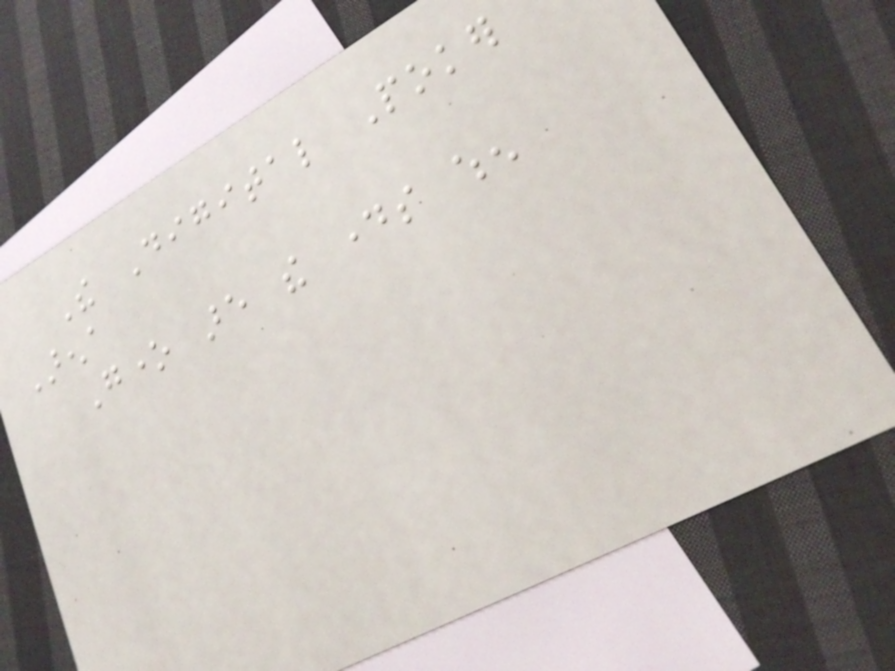The Digital Poker
Arena
Gone are the days when
